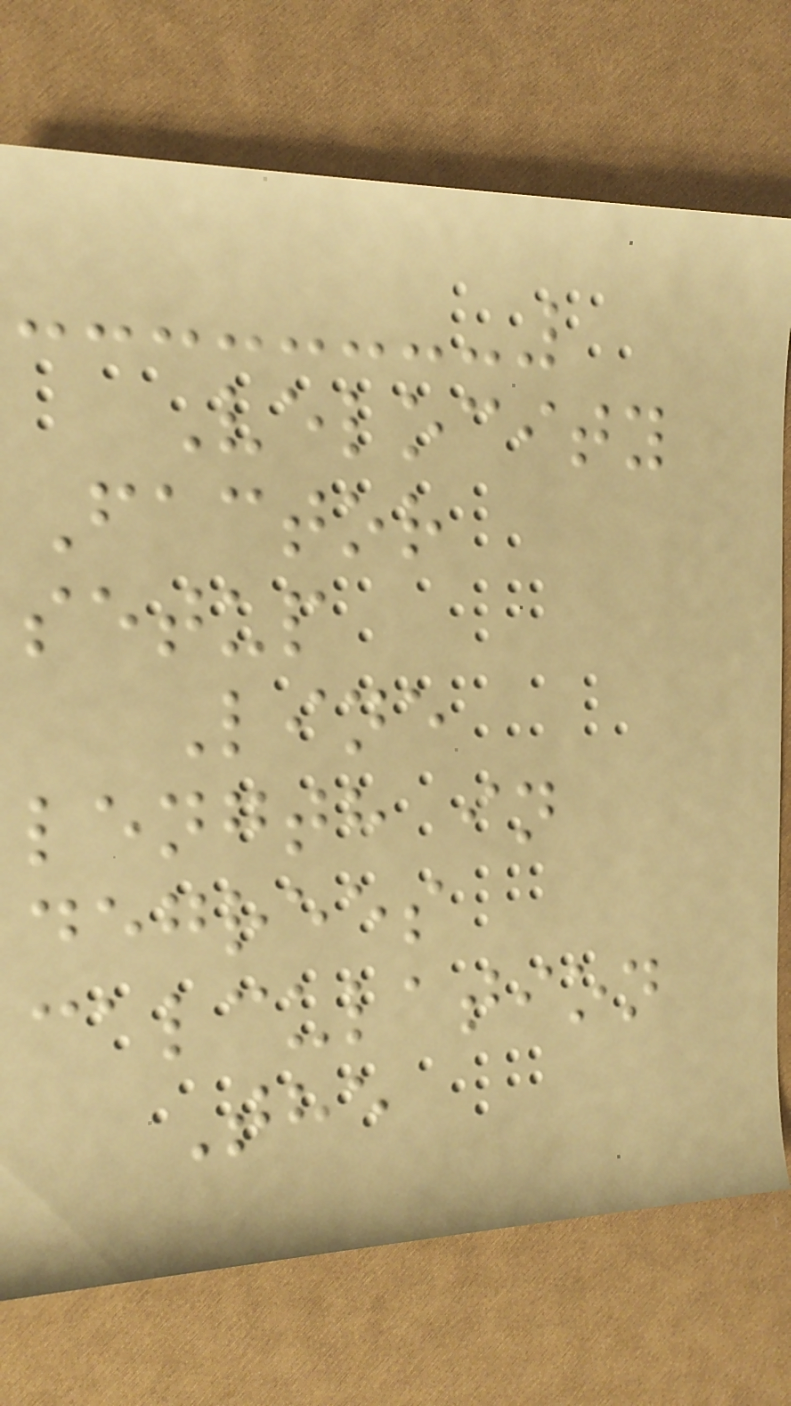Velocity
Factor
setup
Line
length in
degrees
calculation
The
